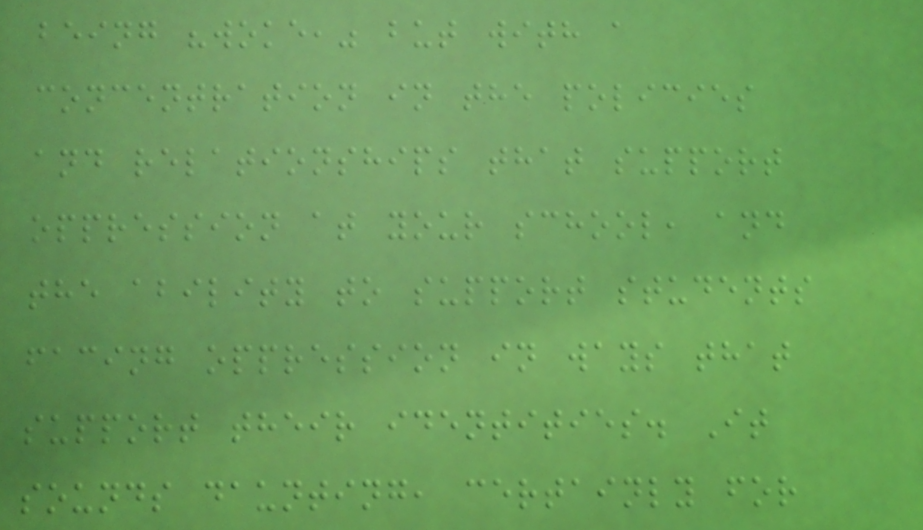being "woke," but with a
concentration in the policies
and relationships that support
oppression at your school, and
the ability to support students
facing oppression in ways that
support their identities. It
sounds daunting, certainly for
